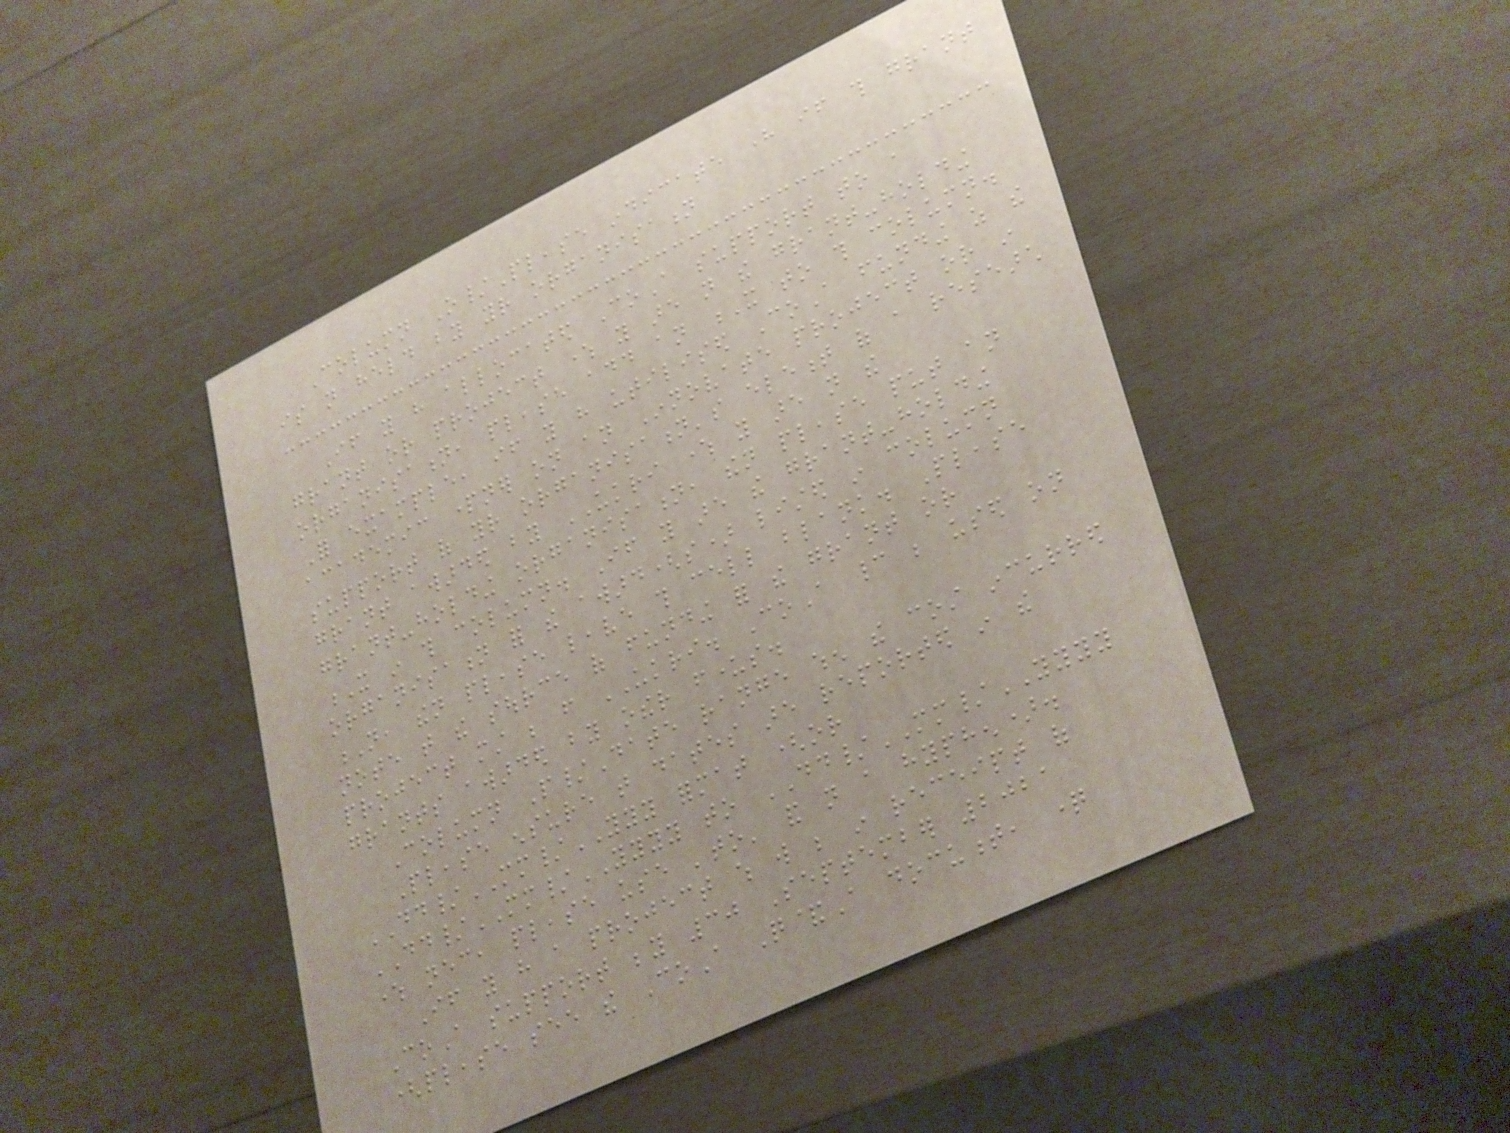Column O/Please indicate here if this grant
is not held by your organisation
If you have allocated CoA support to a
grant or project where you are not the grant-holding
organisation, please add an X to this column.
For example, if you have utilised CoA funding as the
academic partner on an Innovate project or in
support of your organisation's element of a research
grant awarded by UKRI where you are not the
grant-holding organisation, then please put an
X in this column. If you are the grant-holding
organisation for the award(s) listed in column
N, then please leave this cell blank. Please
note that the source of funding for the grant or
project must be from UKRI. CoA cannot be used on
grants awarded by other funders.
Column P/Date range when the cost incurred
Please ensure that dates are reported in the
DD/MM/YYY format (or
DD/MM/YYYY to DD/MM/YYYY
where necessary, please use 'to' and not a hyphen).
If you have a project which will be in receipt of
CoA support beyond 30 September 2021
(please see the CoA Q&A document, question
